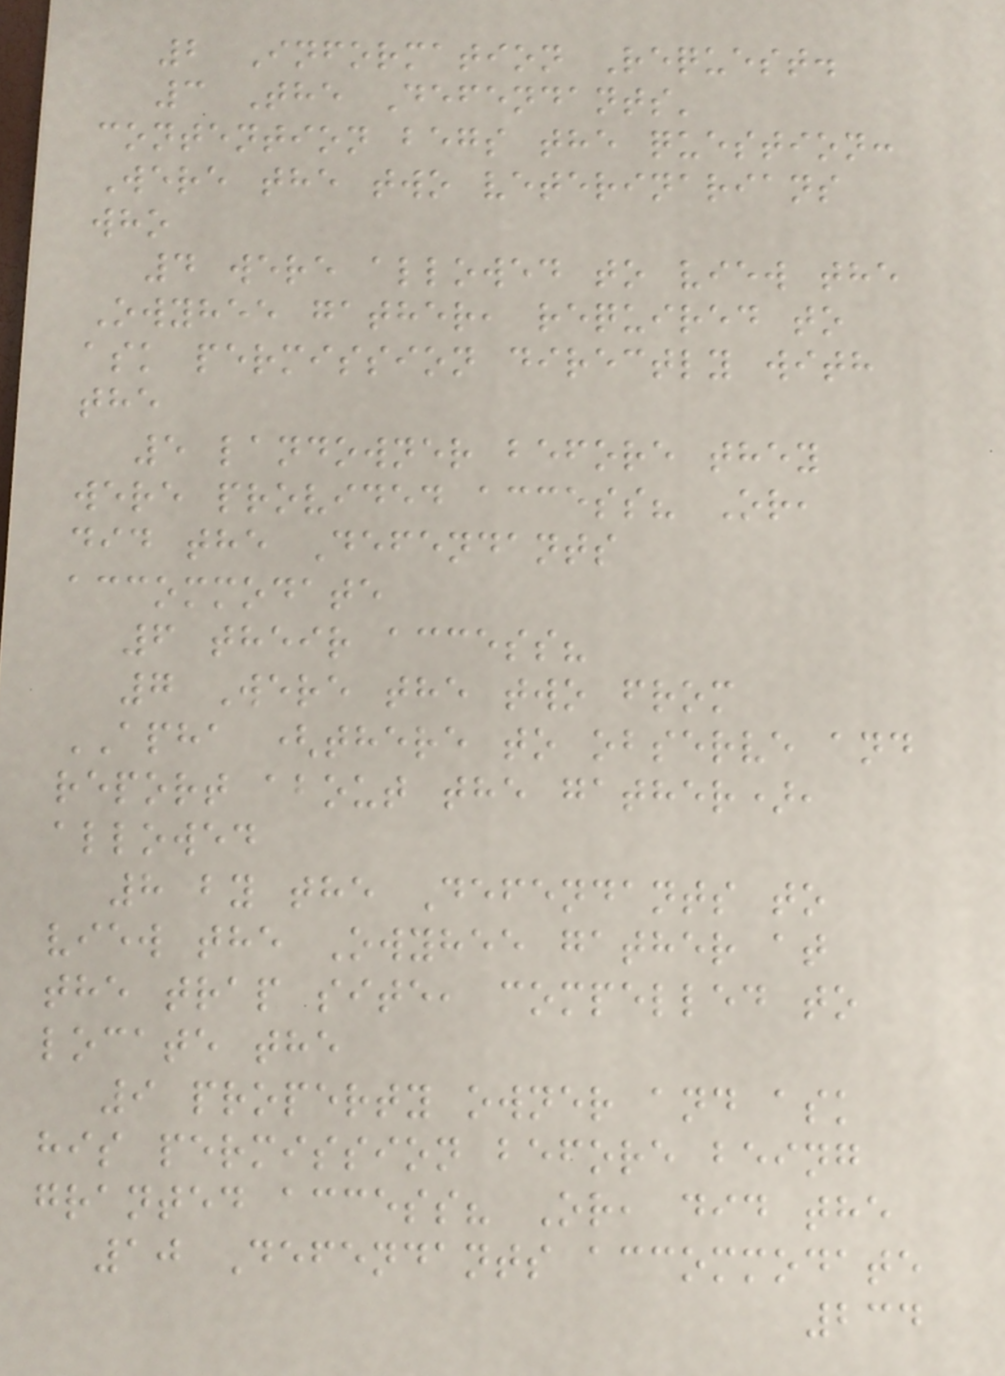2 Information Request.
3 The Defendants'
contention begs the question:
Were the two veterinarians
who
4 were allowed to view the
Owyhee gather, required to
ask permission directly with
the
5 landowner before they
were provided access? Or,
did the Defendants
accommodate
6 their access?
7 Were the two from
APHA (there to observe and
report about the gather),
allowed
8 by the Defendants to
view the Owyhee gather at
the trap site, compelled to
locate the
9 property owner and ask
his permission before being
granted access? Or, did the
10 Defendants accommodate
234
